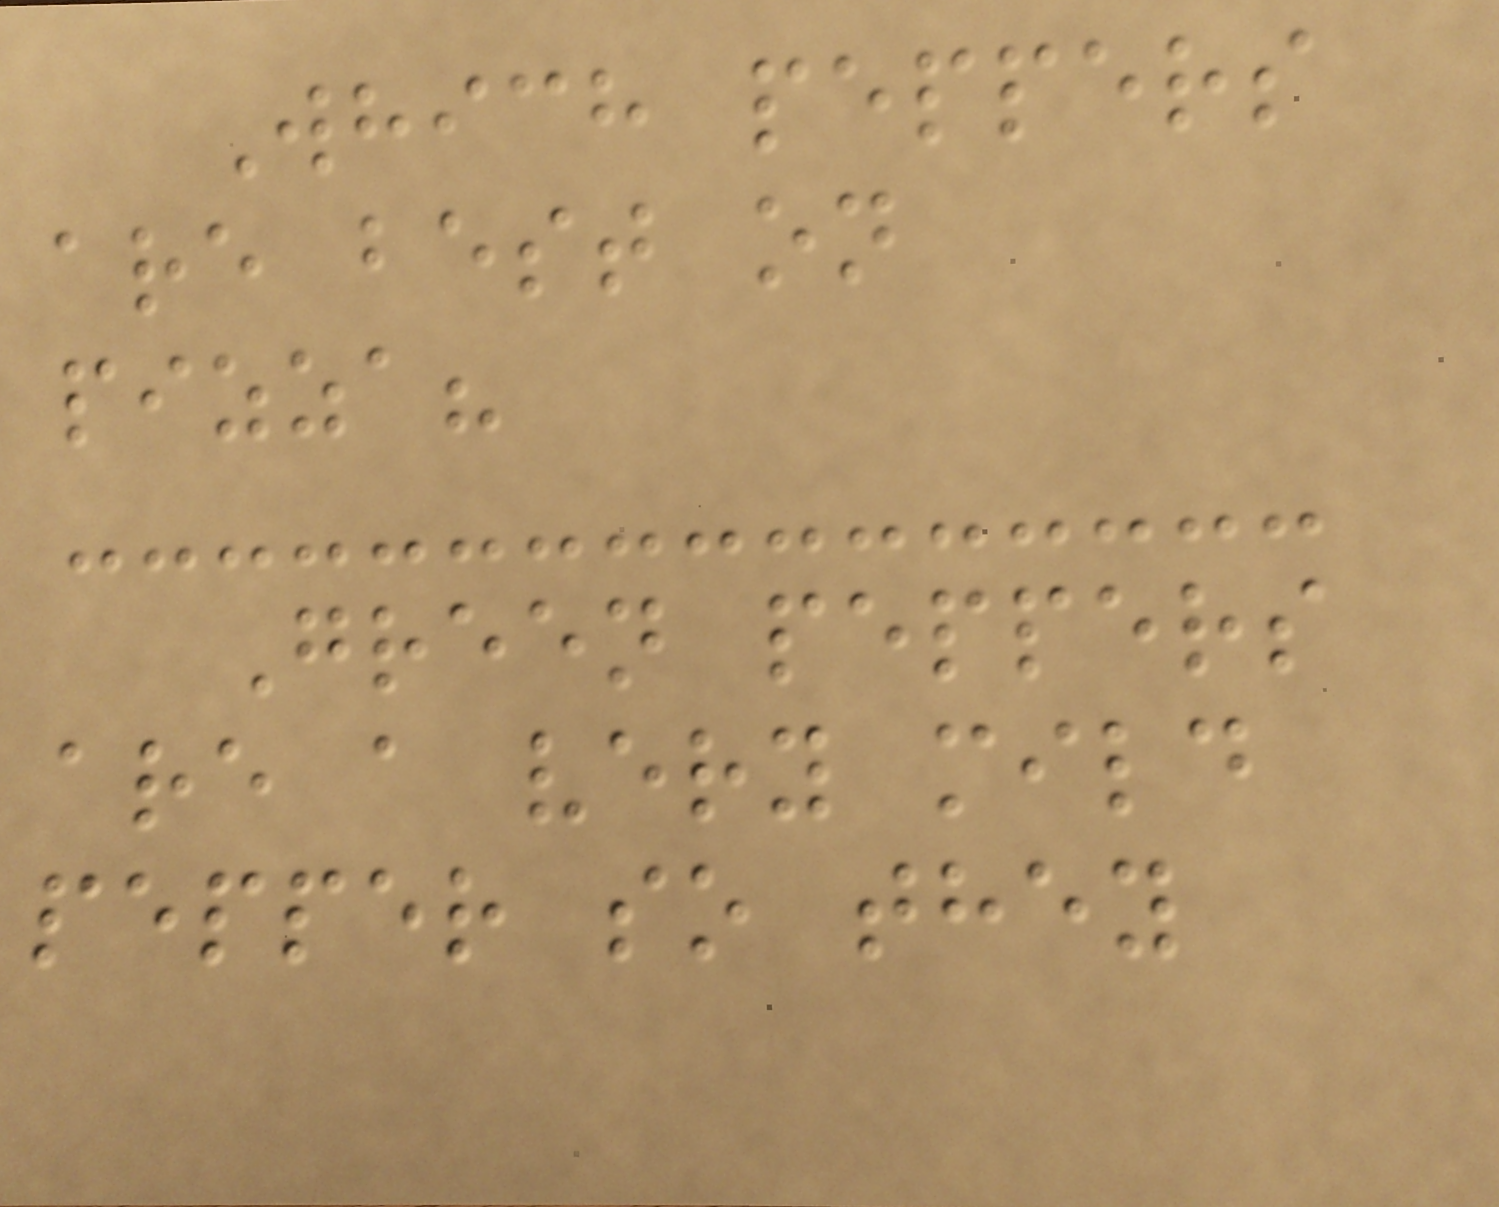Which peppers
are best on
pizza?
Green peppers
are a very mild
pepper so they
